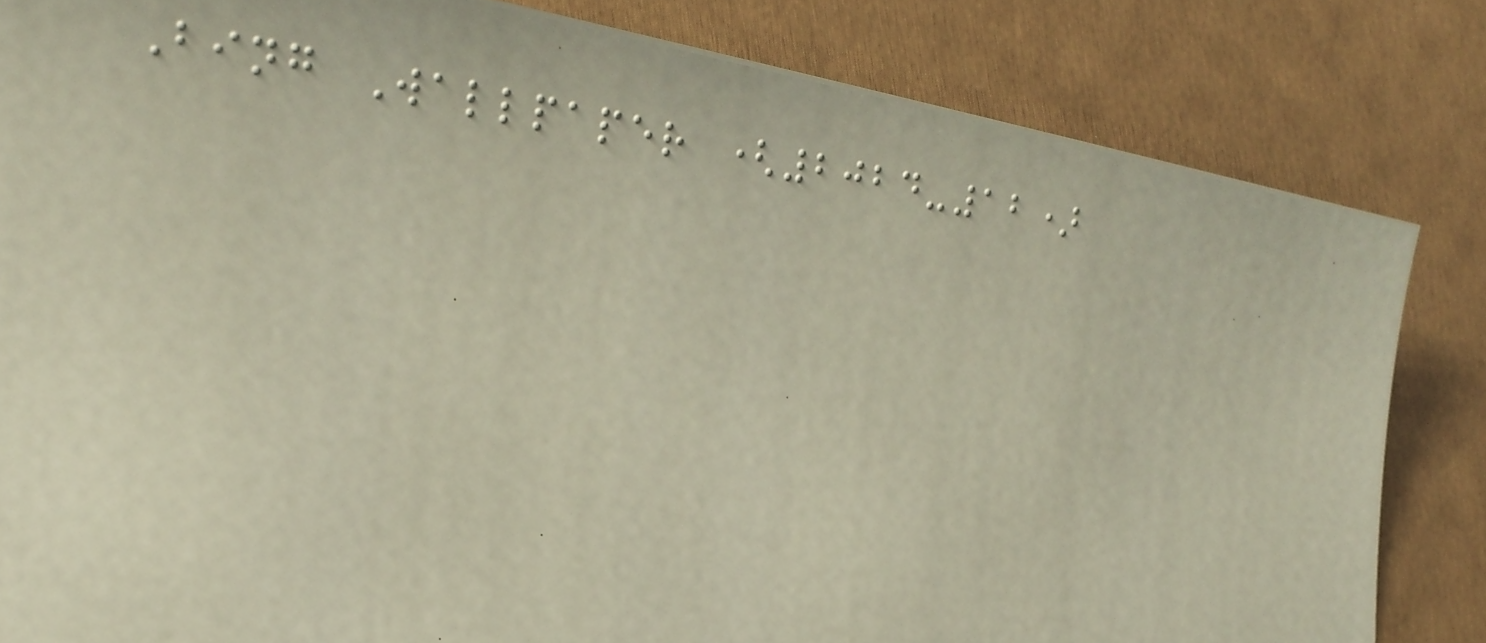Bing Wallpaper (2024-12)
